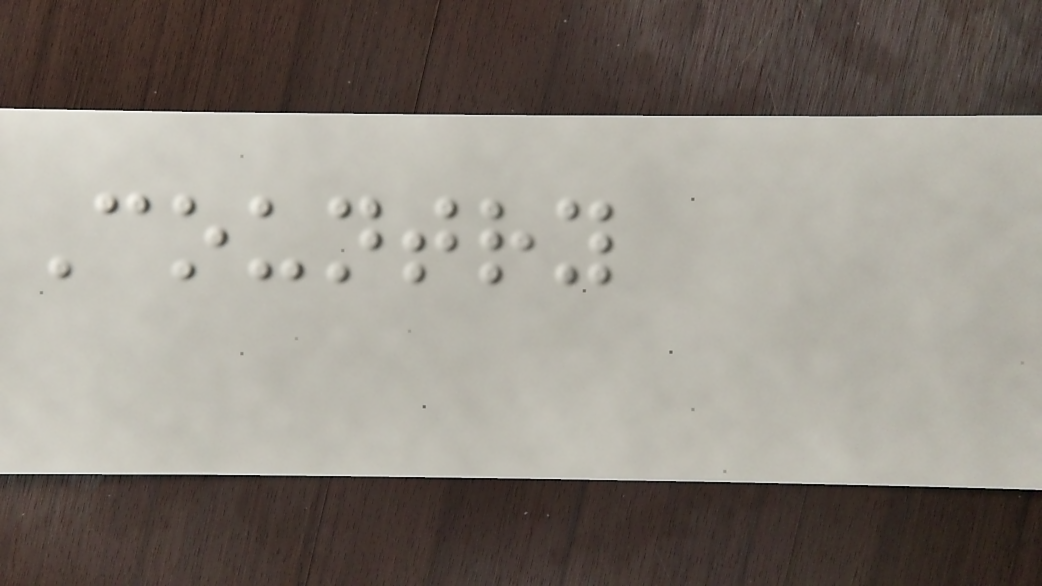Country
